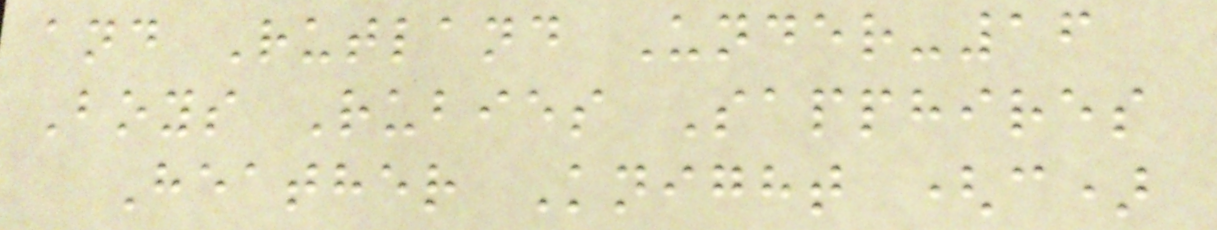and Rutland Under-16
Boys Rubies Sapphires
Heather Knight (c)
